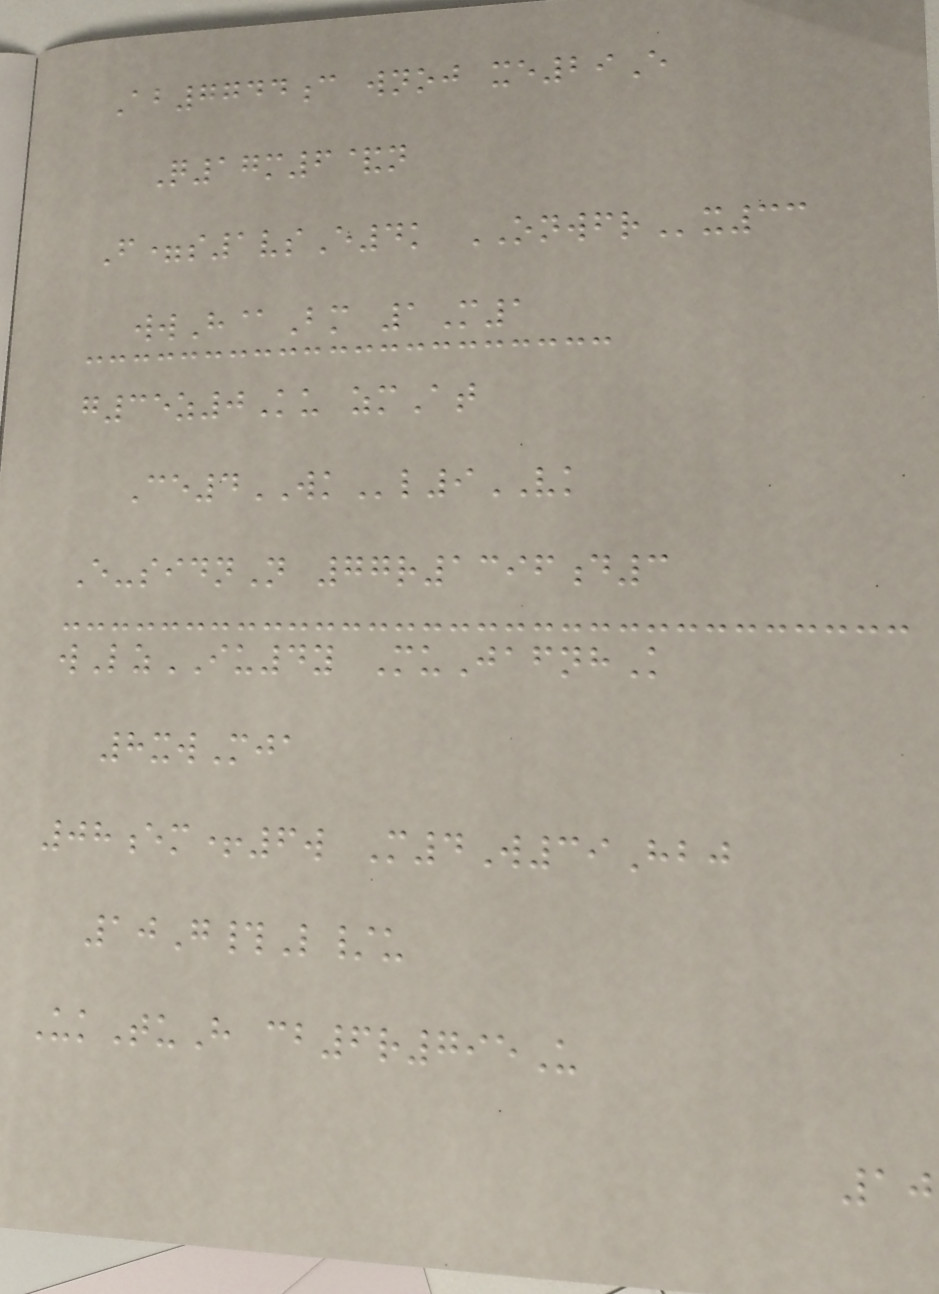Ab7744c wnoj xe29E
Q17m6&n
F=s1vsE4k ONWFRx33
wwH@Bm 1M1
g35z0Ku zmAt
Ce4WKl9VK
E-sidnN 77r1396d3
wLzIU4y MuJafnhK
8xwMja
08em+6w M4W39Hbj
10G#L/u
UkTuH cb6r795U
10
